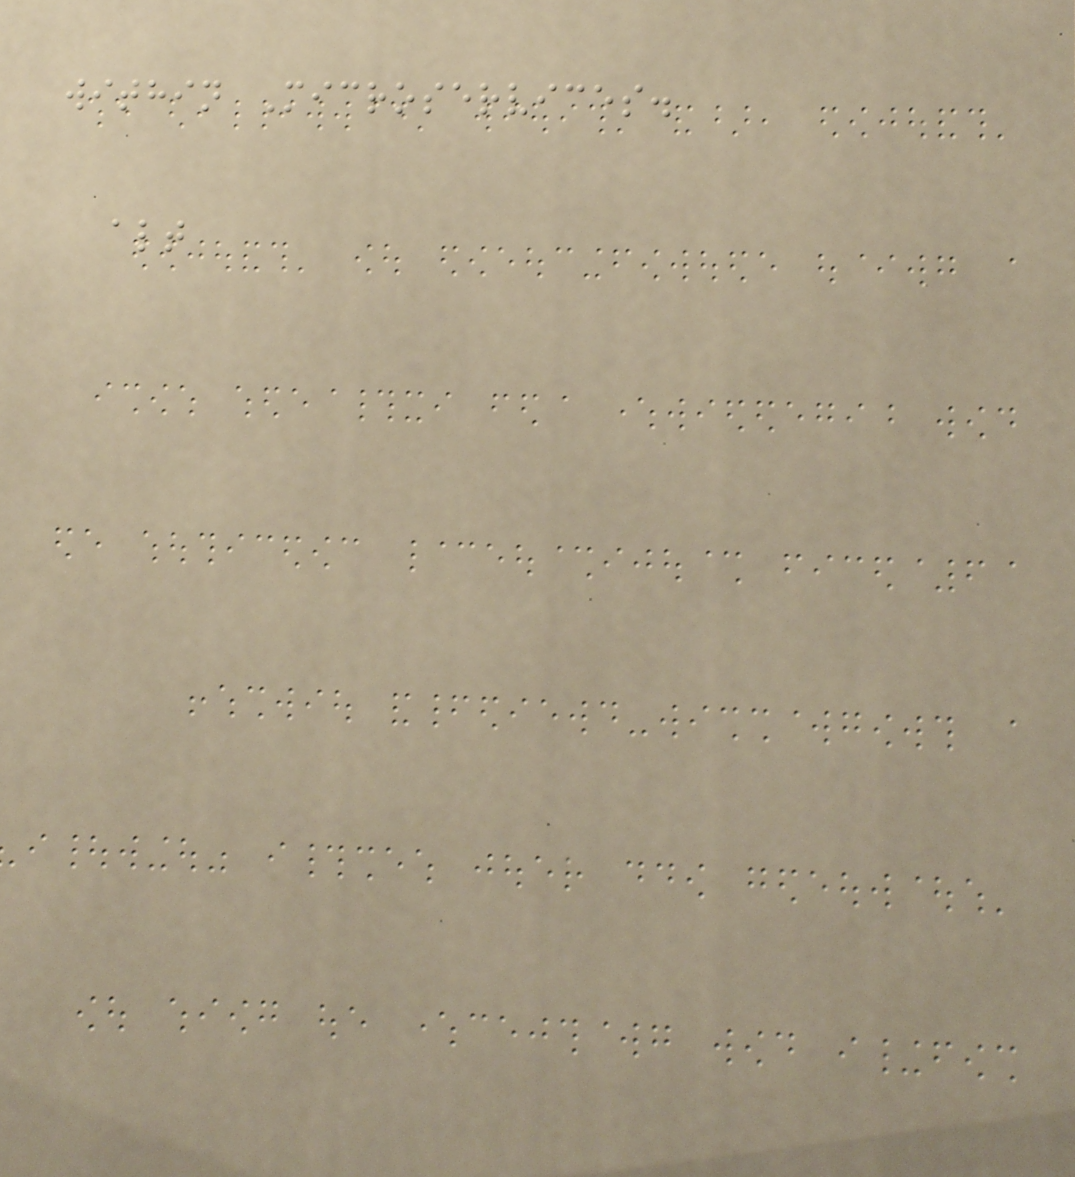within Microservices.
alt
